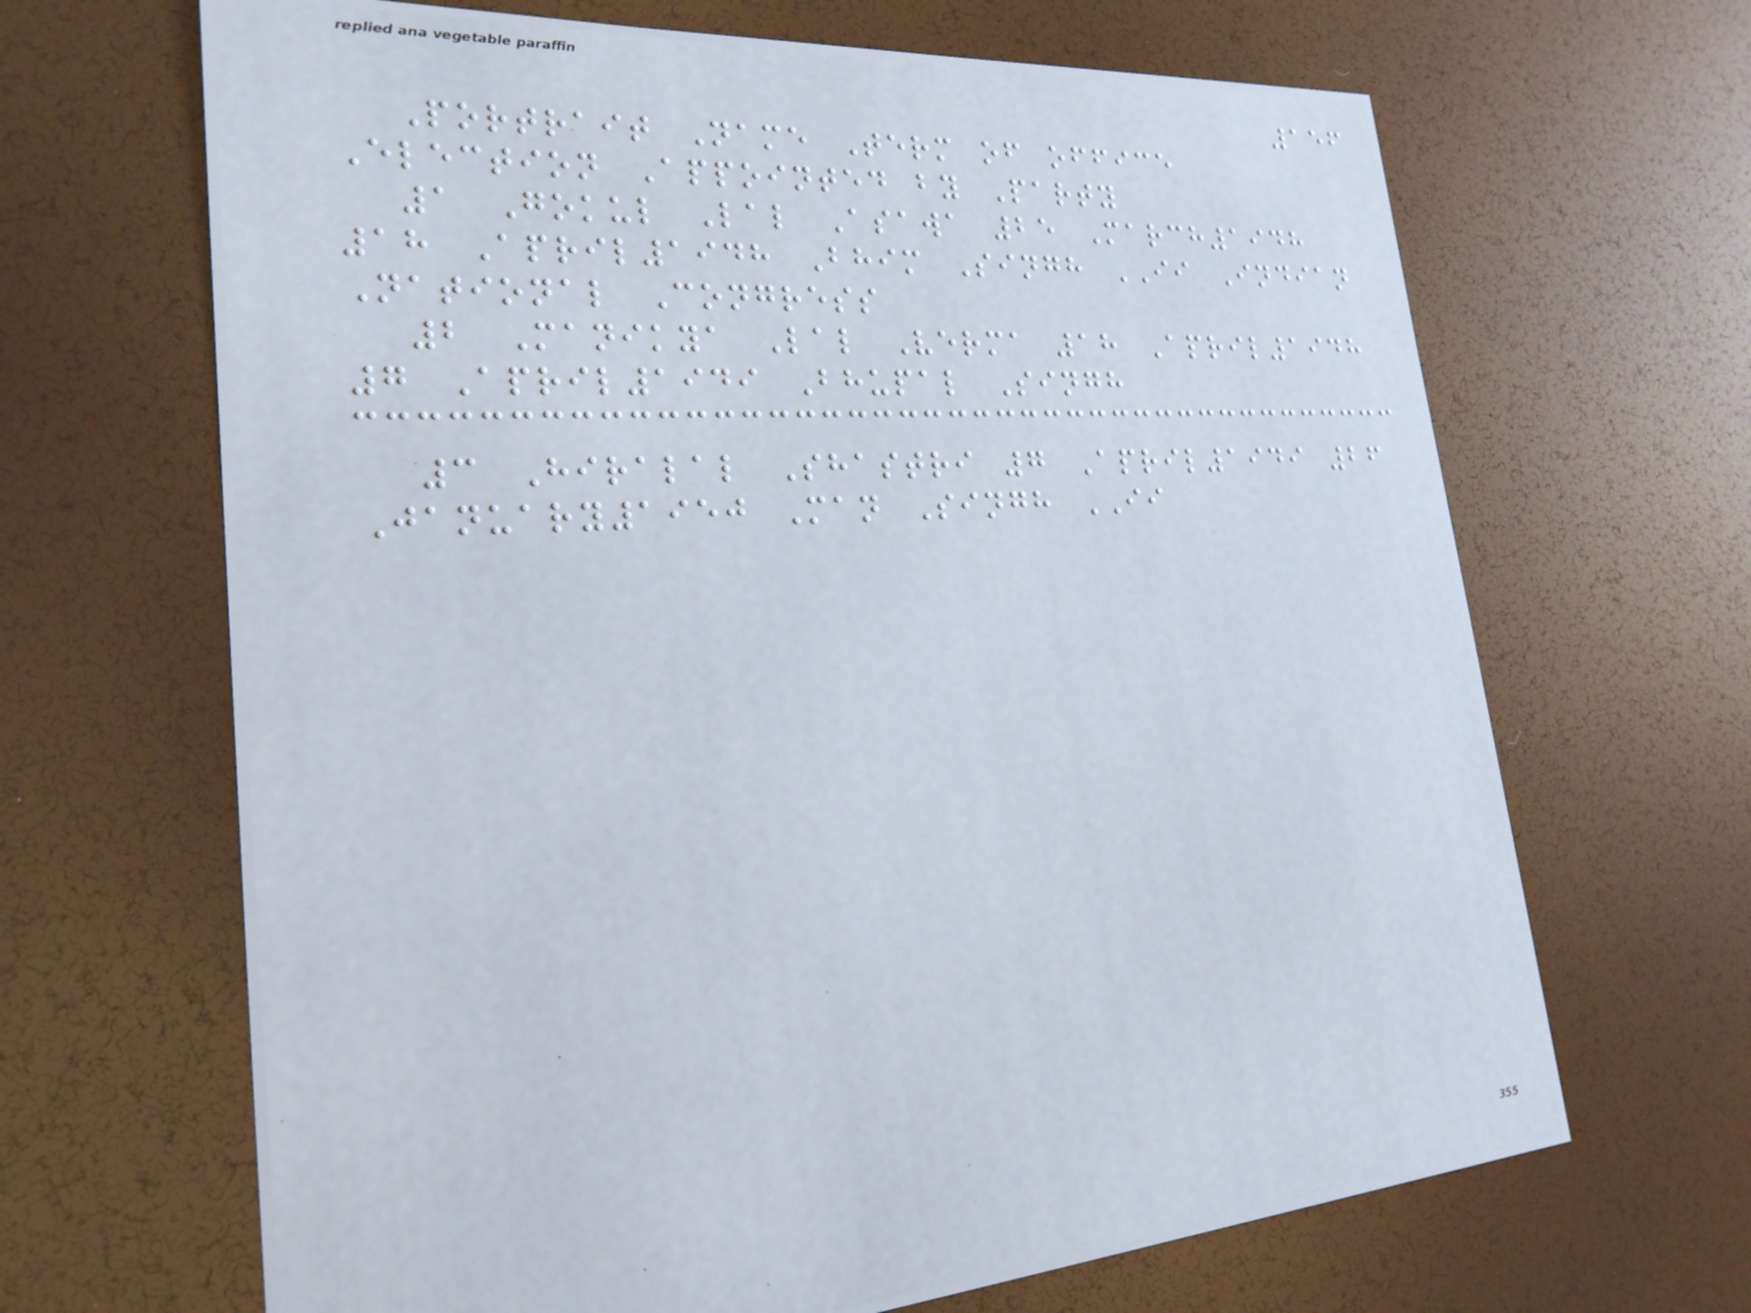156
Portrait Name Term of office
Election Appointed by Party
1 Gokul Lal Asawa 25 March1948
18 April1948 Bhim Singh II Indian
National Congress
2 Manikya Lal Verma 18 April1948
7 April1949 Bhupal Singh
3 Hiralal Shastri 7 April1949 26
January1950 Man Singh II
